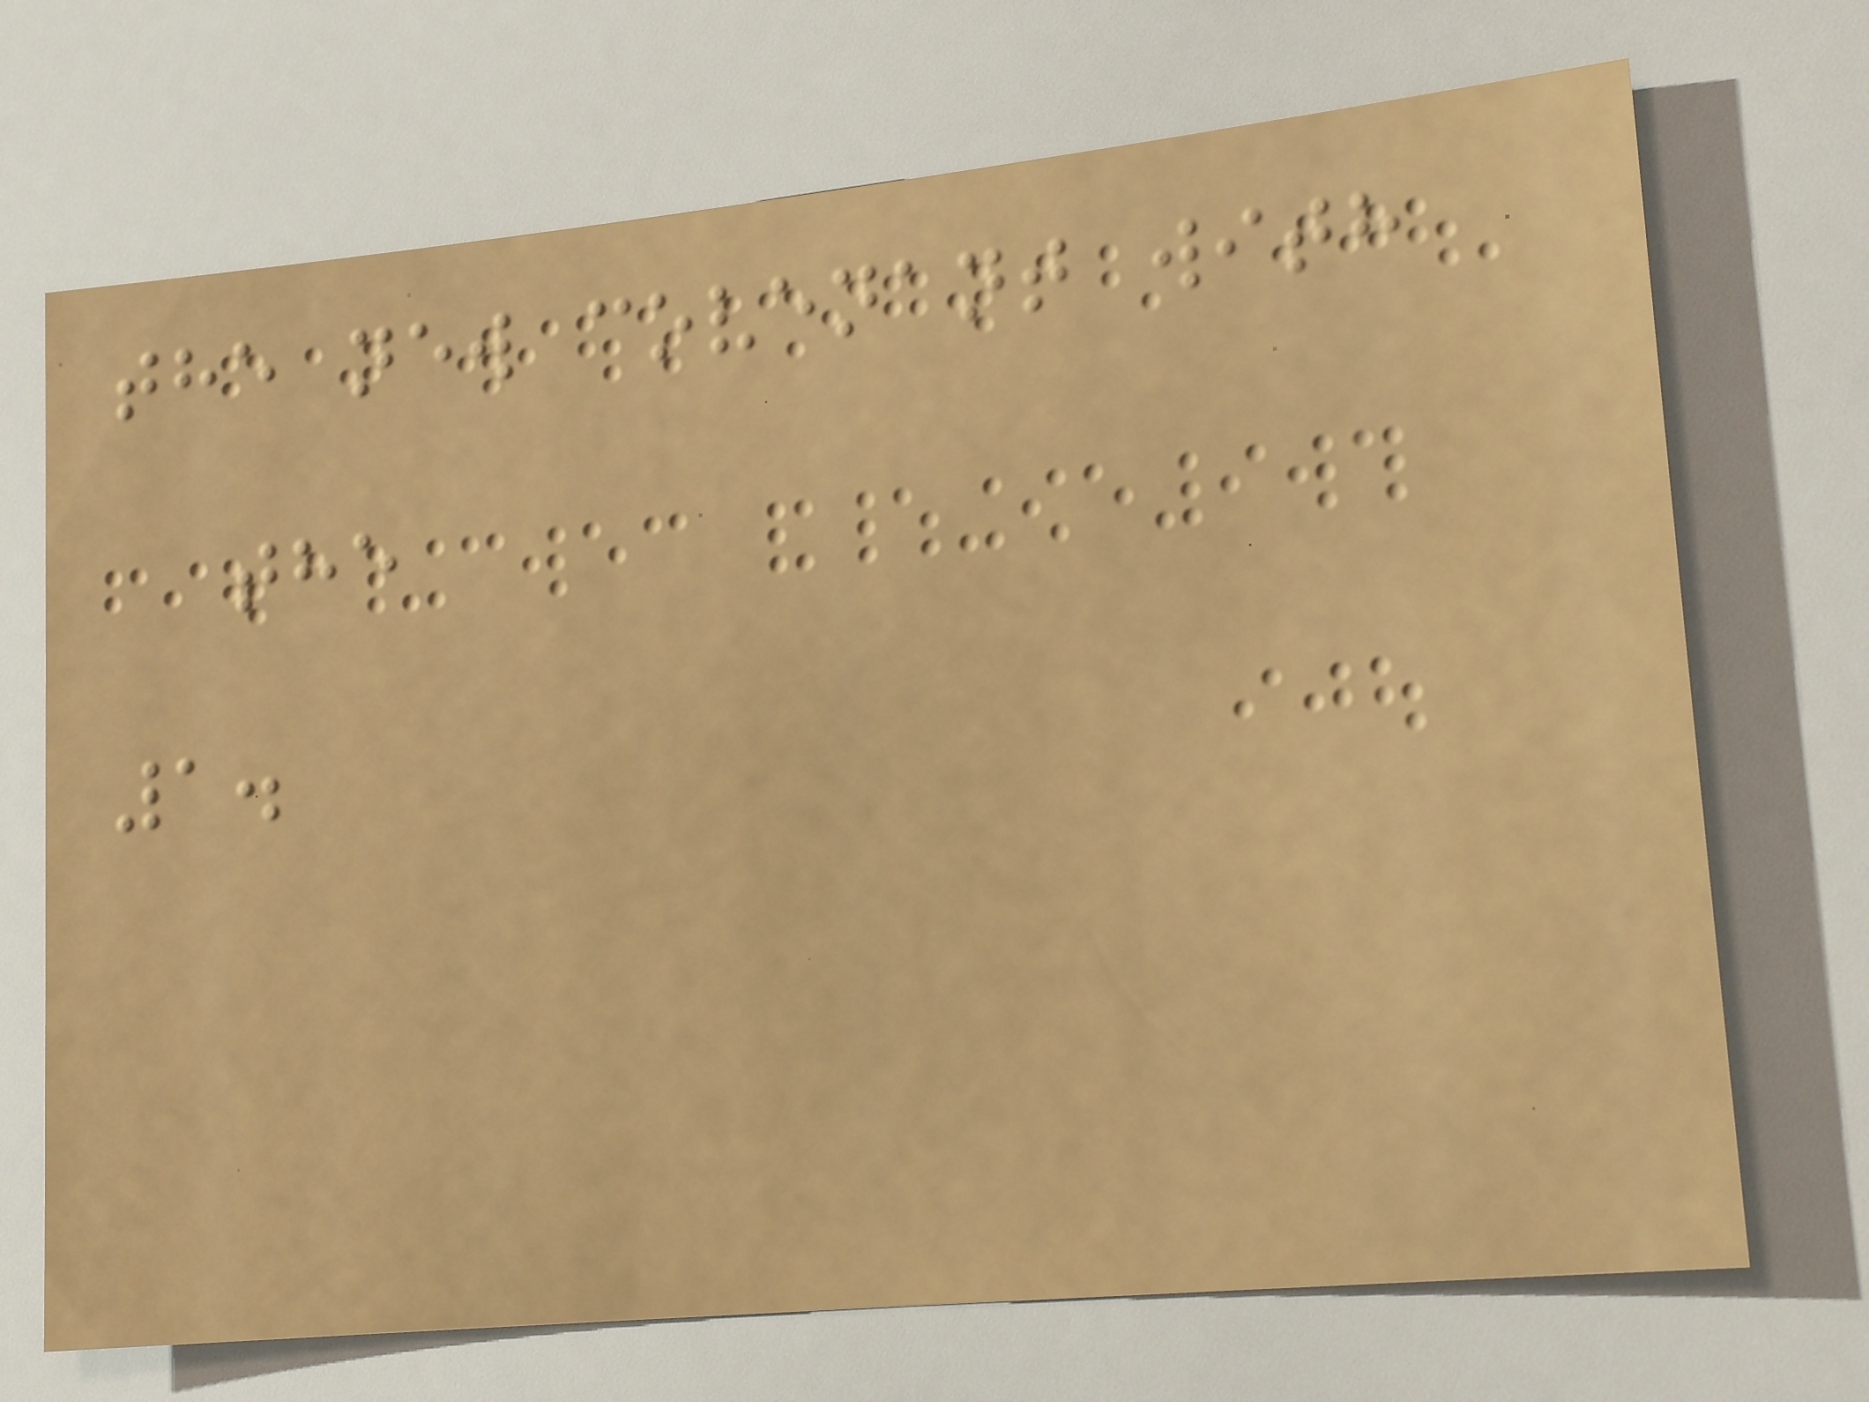the new covenant with
the
1.
